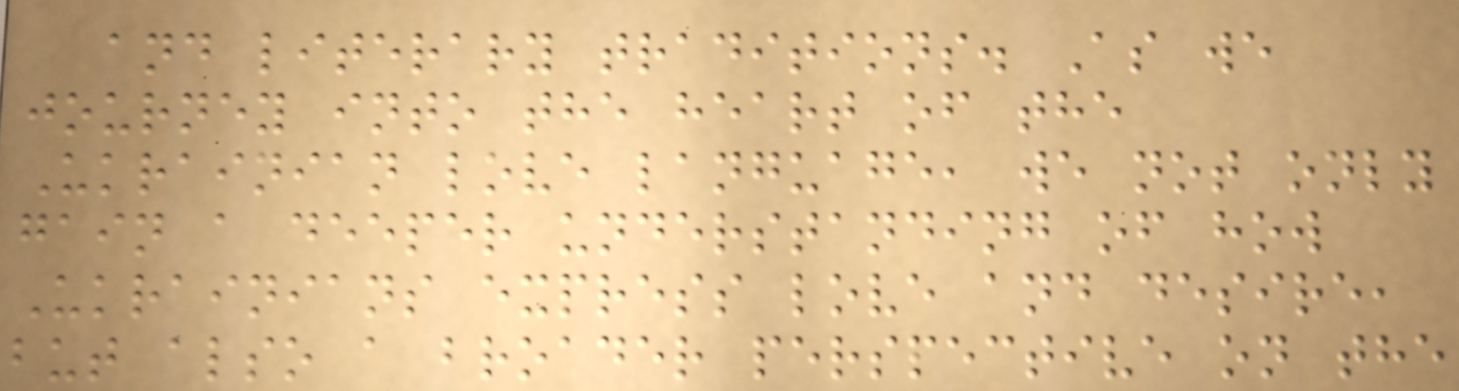and literary traditions. As we
journey into the heart of the
Ukrainian love language, we not only
gain a deeper understanding of how
Ukrainians express love and desire,
but also a broader perspective on the
